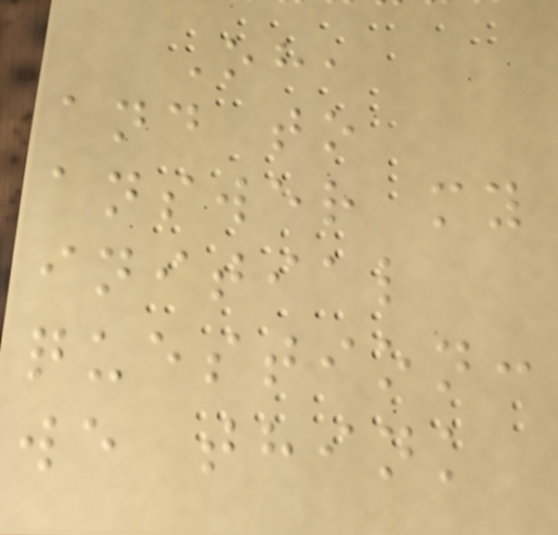Oh,
and to
answer my
initial
question:
we think
